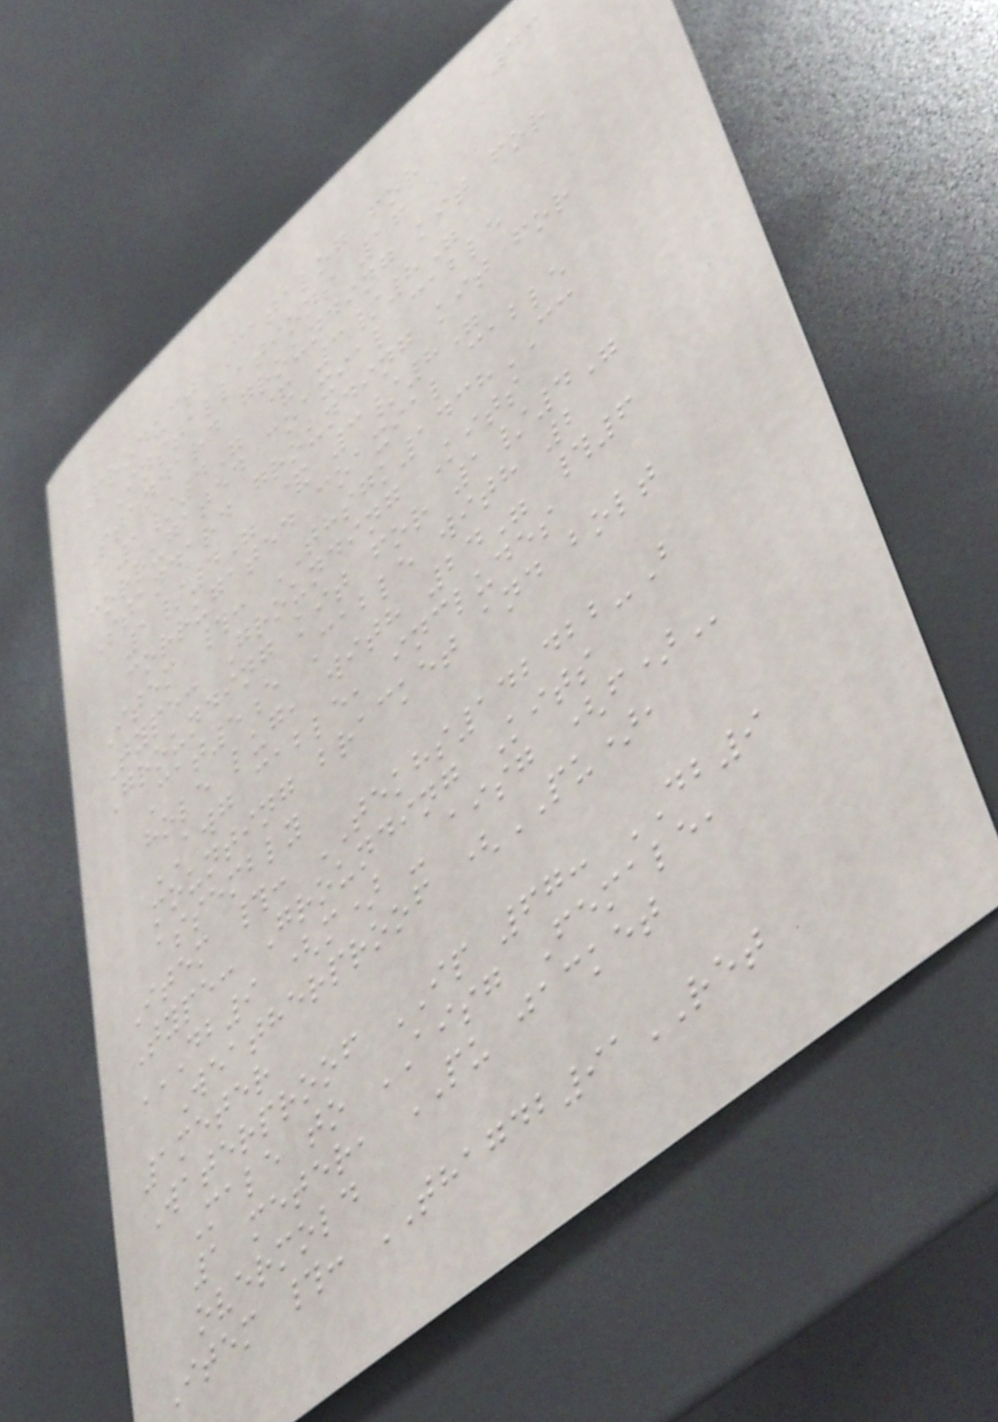43
Product Catalog for
Installations 16
Standard grounding kit for
1/4" & 3/8"
corrugated coaxial cable
Standard grounding kit for
1/4" & 3/8"
corrugated coaxial cable
Item #: THSGK1438CC
Type: Grounding Kits
Grounding kit for 1/4"
Cat5e Cable with 2
hole lug, with 24" #6
AWG cable, includes
mounting bracket and bolt
assembly
Item #: TEKHS142422-B
Type: Grounding Kits
DB9 (M) - AISG (F)
Weatherproof (PU),
1meter
Waterproof IP 67: DB9
Male to AISG Female,
1 meter, PU jacket
overmold
Item #: THAGDB91RET
